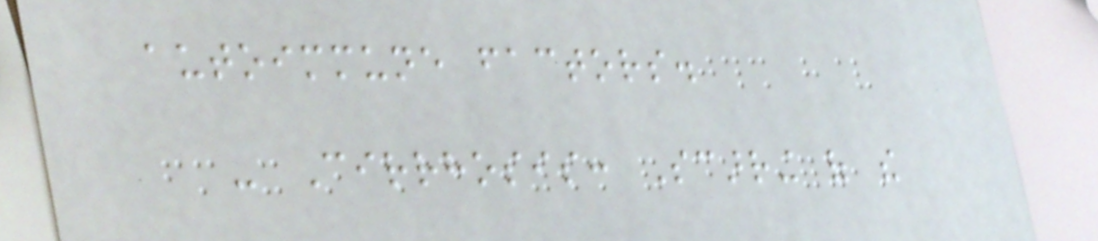autoimmune factors.
- Cirrhosis: Scarring of the
